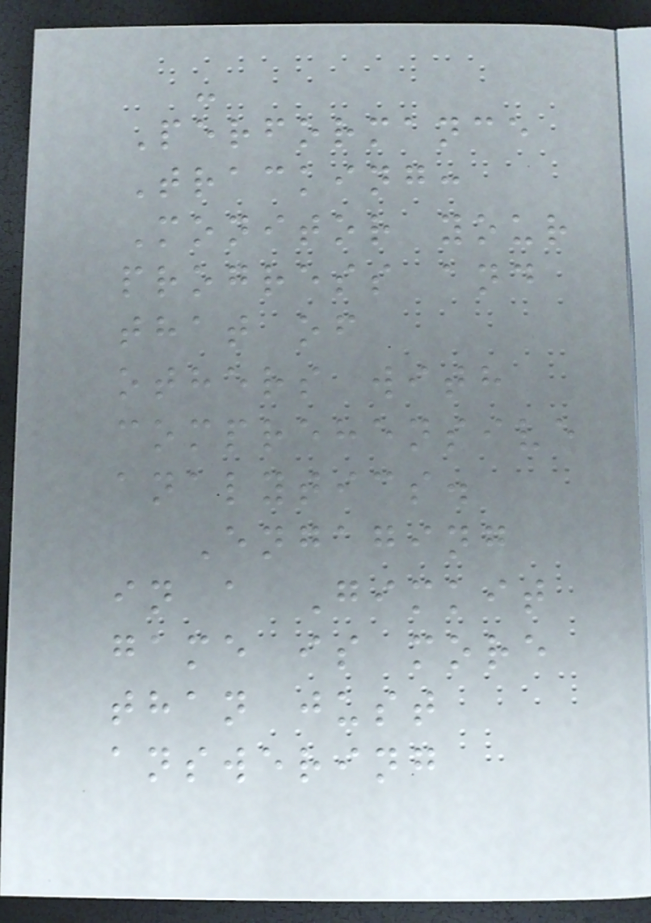-
Performance
Tracking:
Monitor your
progress and
that of
others with
comprehensive
analytics.
Engaging
in a Gimkit
game is more
than just
answering
